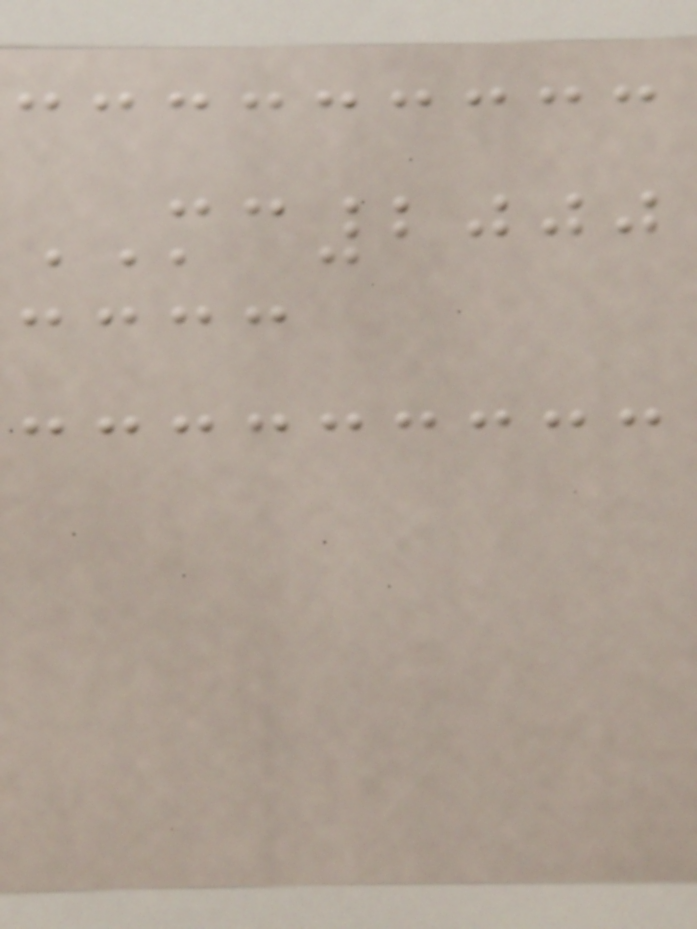MC2000
